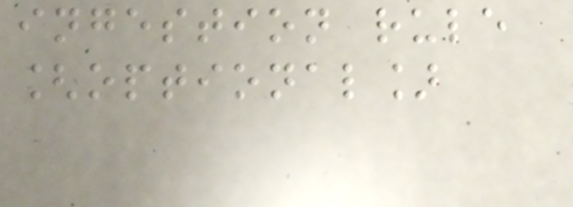ingestion rule
[optional]
